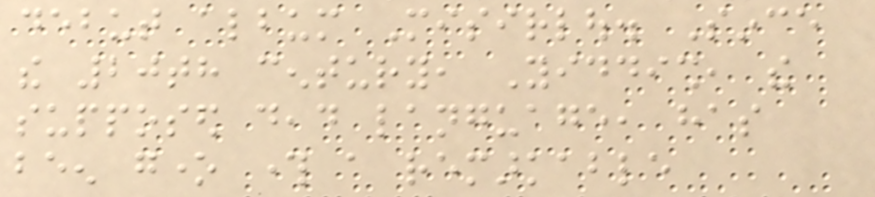debut album Misirlou. Since
the 20th century, Yiddish, the
supposed dead language, has
been gone through a remarkable
